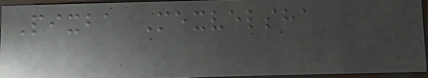Pixba Mexvelsha
